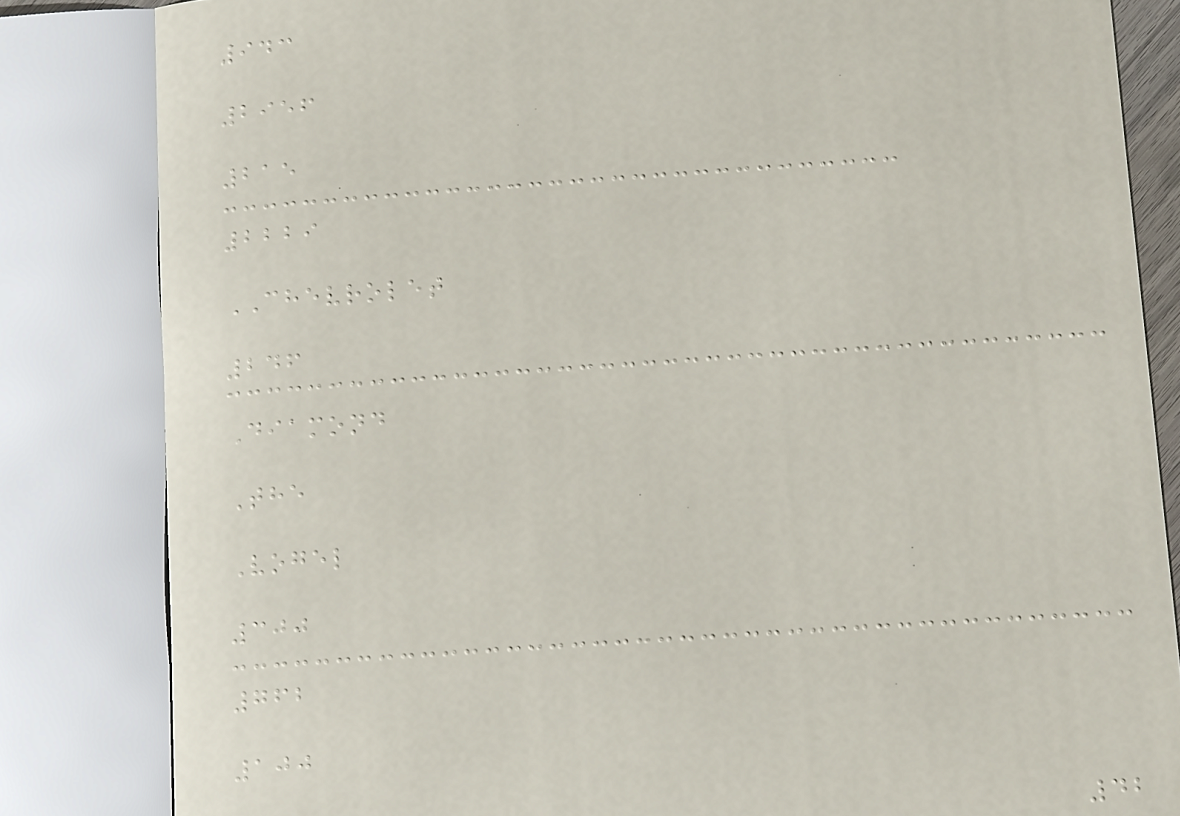943
2956
215
2229
CHEVROLET
246
Diamond
The
Vogel
300
762
100
42
